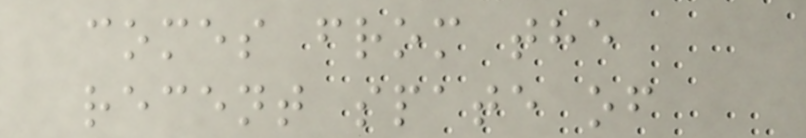comes from the
recent spate of
